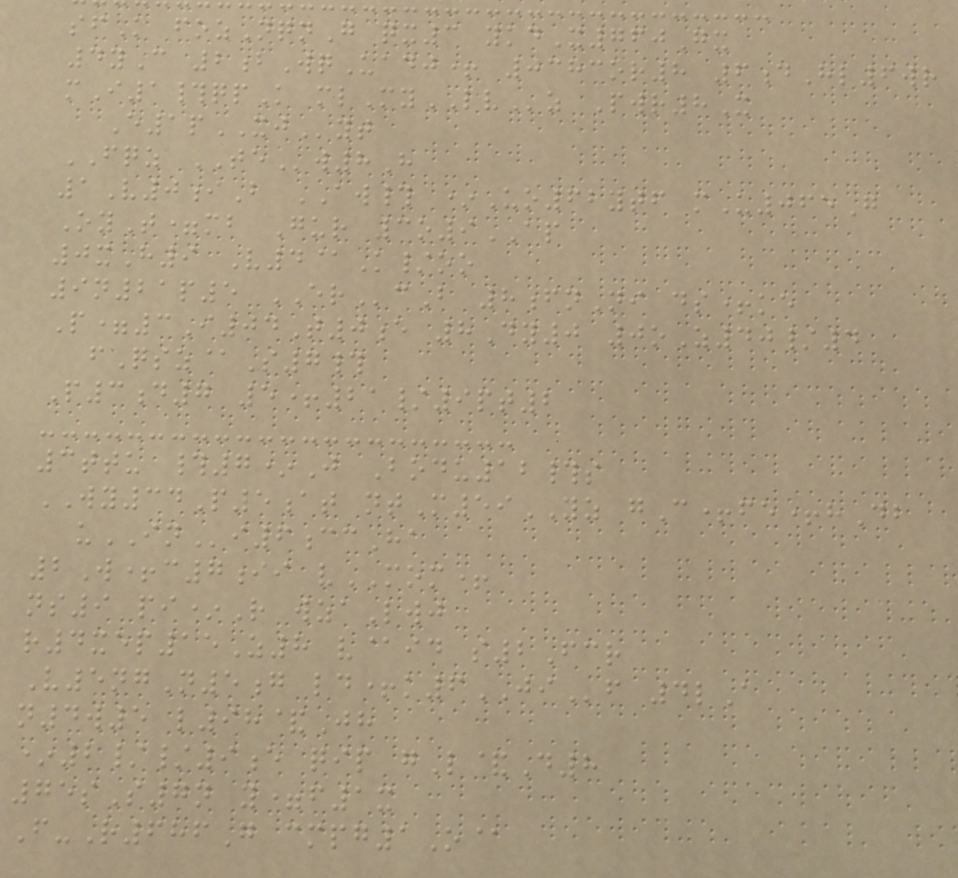sfK fozNqnG qx3 ykdX760Gx
4yC 2bWqUadj+ 0383or8 6dHl6wr
mI1#qpK mlMyLVz Pwr8X
E1pXJyt
FQZ TEw8H
1V0iB AW# *Uo62ytf mU065G
OyT=mb Gur 3o9AP
0xH9 V4@K/oo
9n21p5 ERcB 8fnNi ds+ke
P=3I04T0e 8Dy0 0oZ40/4
fQsz@S7#
P3d7 5+21/9pt2
3ttu #7*J Bodu12#s
WY34P5at ntM59YZ gC+fe+hDb
uINi6ccHa
2W+c7ii vMOM+
ns9 pi*R wzaLwj
r4xep15Z8 v@id s2Fcr
V5ngN5g ld+k6JIf 4lA
n4w5 l98&Jh
*2//9e qip gL&D8
75sS7n y=f1x
F-R686G cmpg1O@
